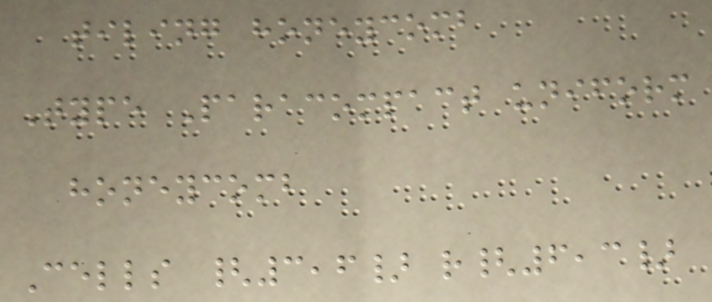tiling honeycomb
Type Paracompact uniform
honeycomb
Cells {3,6} r{6,3}
